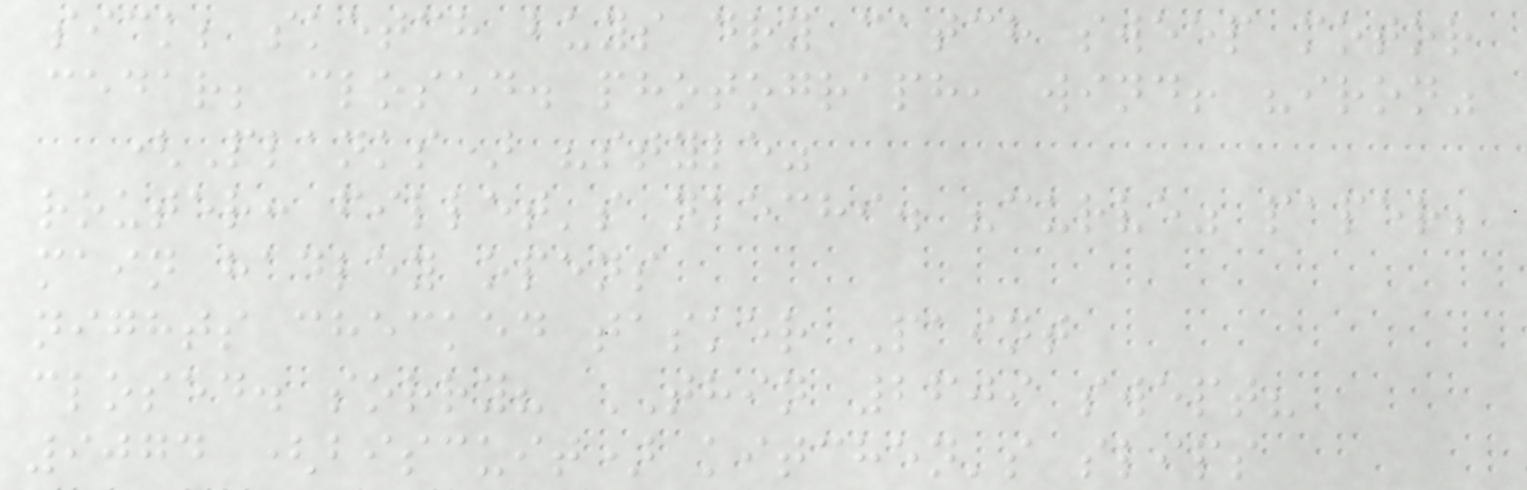sick; sketch buys dry catch sweep motor
cedar; closed. photograph, wind! "iron"
(Planks) "style"
router: fillet's nkechi. "curve" paper;
main hadley opens
nights checked tasker Paint
closed. sorry? THIN 2609 swept?
9074 (biscuit) kitchen's slips
